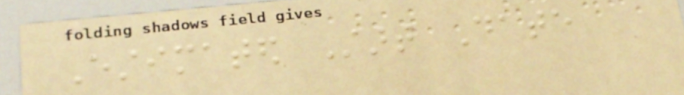Estimated Start Date
